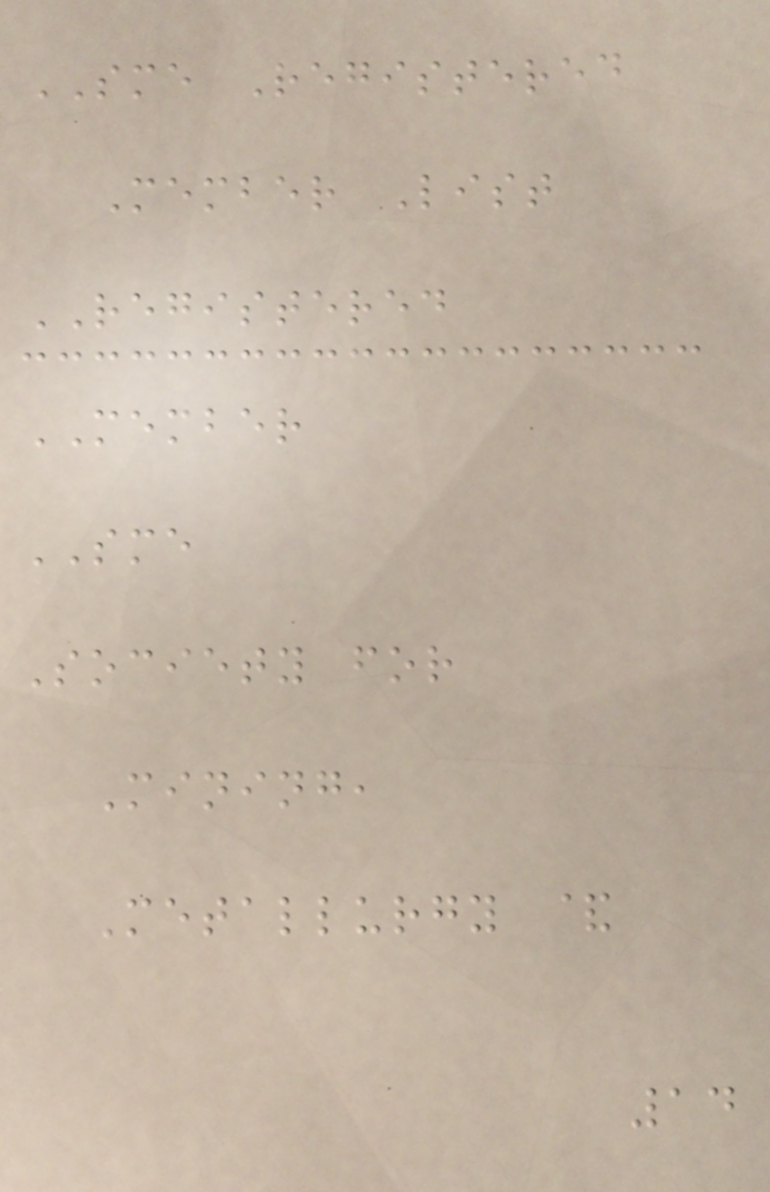SME Registered
Member List
REGISTERED
MEMBER
SME
Society for
Mining,
Metallurgy &
14
